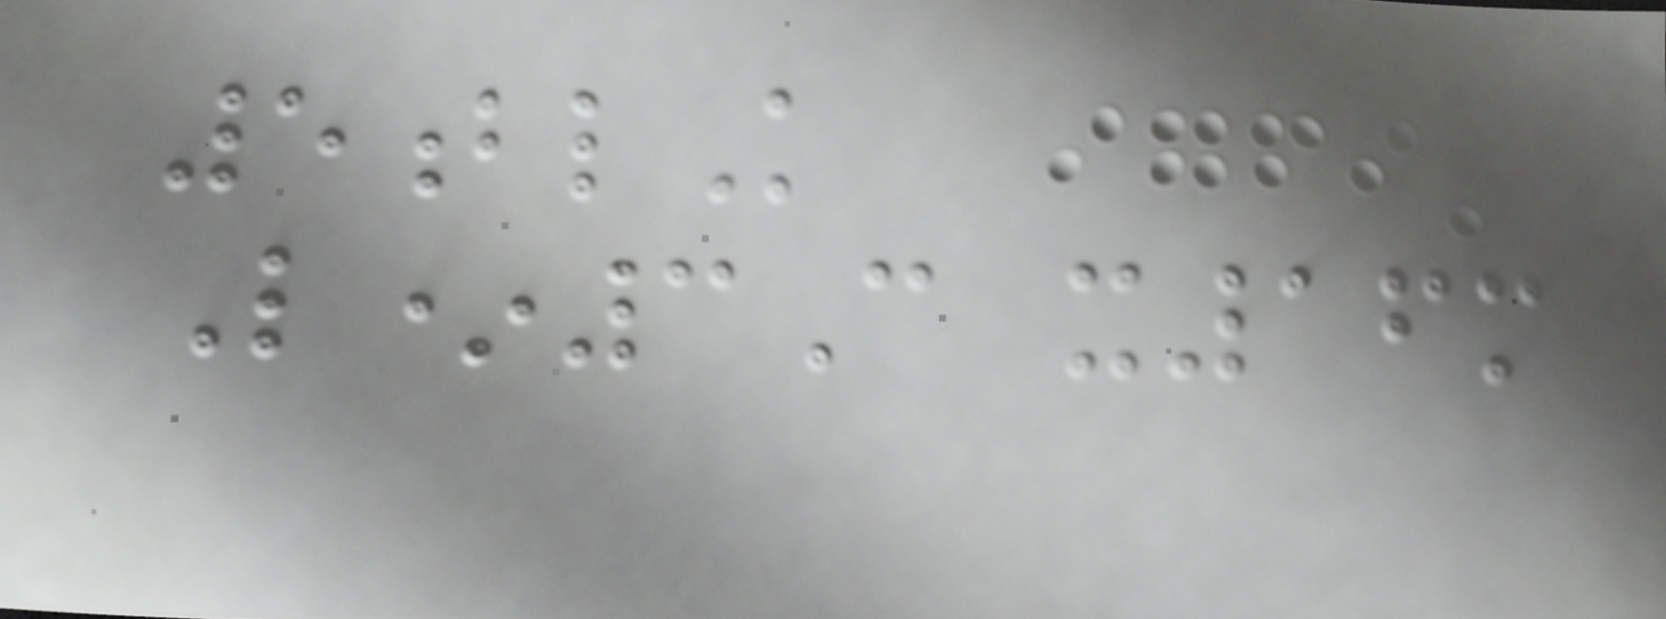5blK
L*3C x16m
